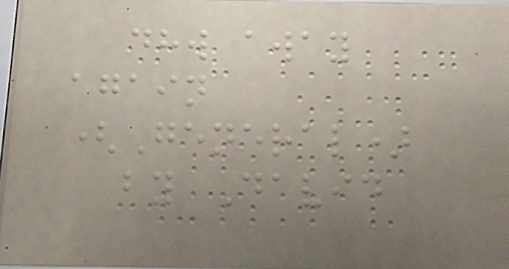dhw away
again
(General)
by David
